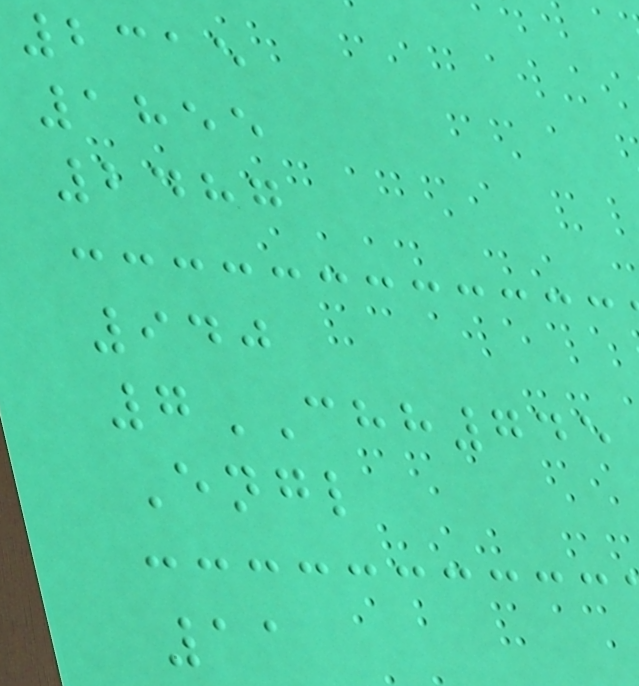2315
1855
2487
940
7CHH745
Engl
11
